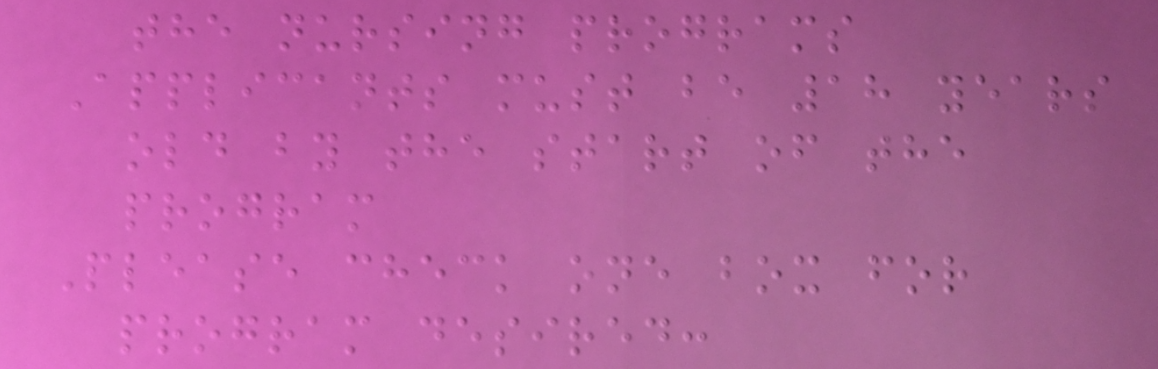the nursing programs
Applicants must be 18 years
old by the start of the
program
Please check one box for
program desired:
